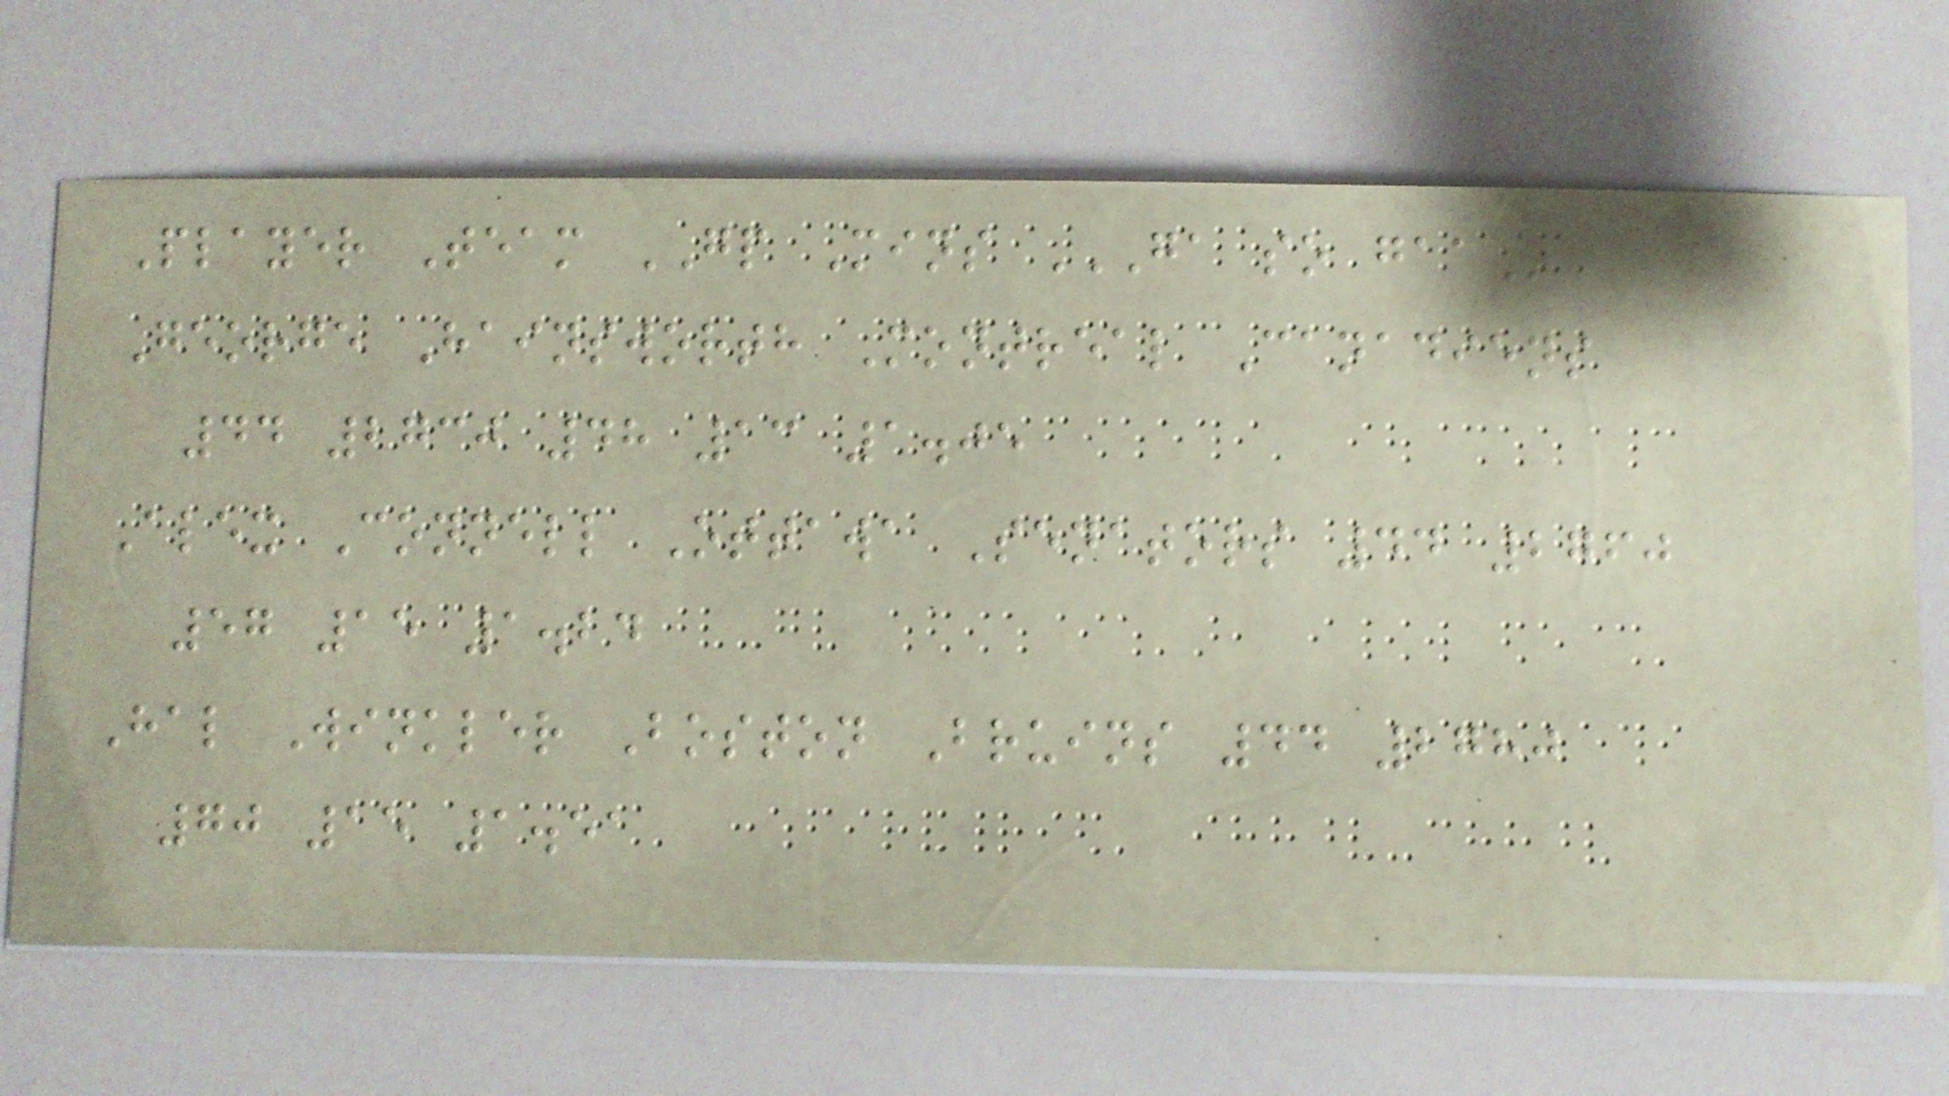Player Team GP Mins GA SO GAA
George Hainsworth Montreal Canadiens
44 2730 48 13 1.05
Alex Connell Ottawa Senators 44 2760
57 15 1.24
Hal Winkler Boston Bruins 44 2780
70 15 1.51
